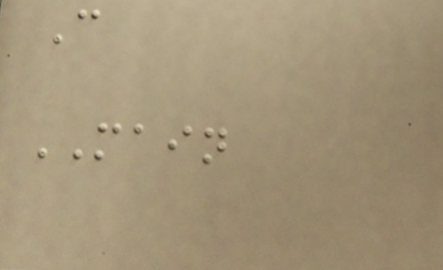C
MAIN
